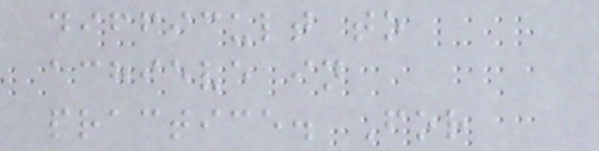difficult to
achieve in
practice. For
